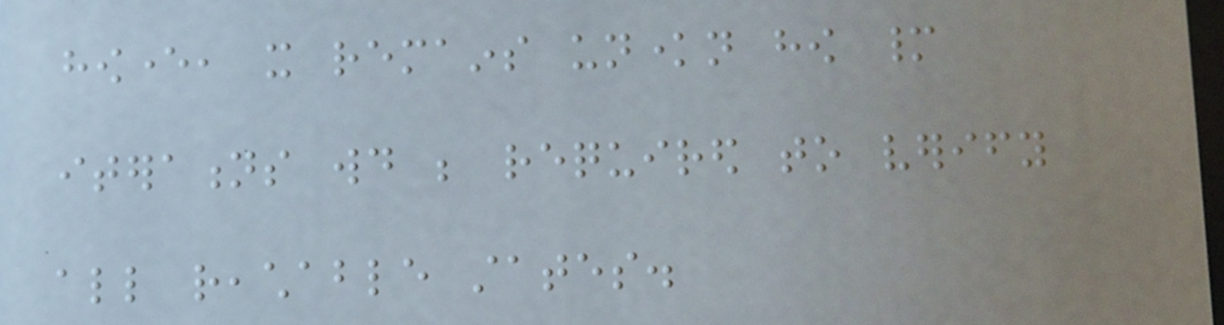however, it remains unknown how many
iterations would be required to verify
all reachable states.
